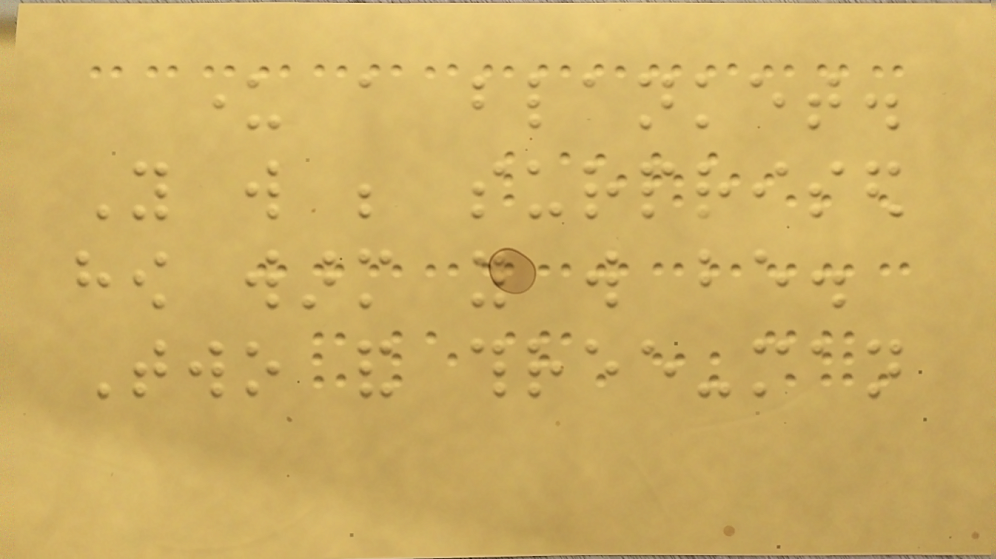under a blanket.
You will be surprised
how warm you will be.
Two and three-man
